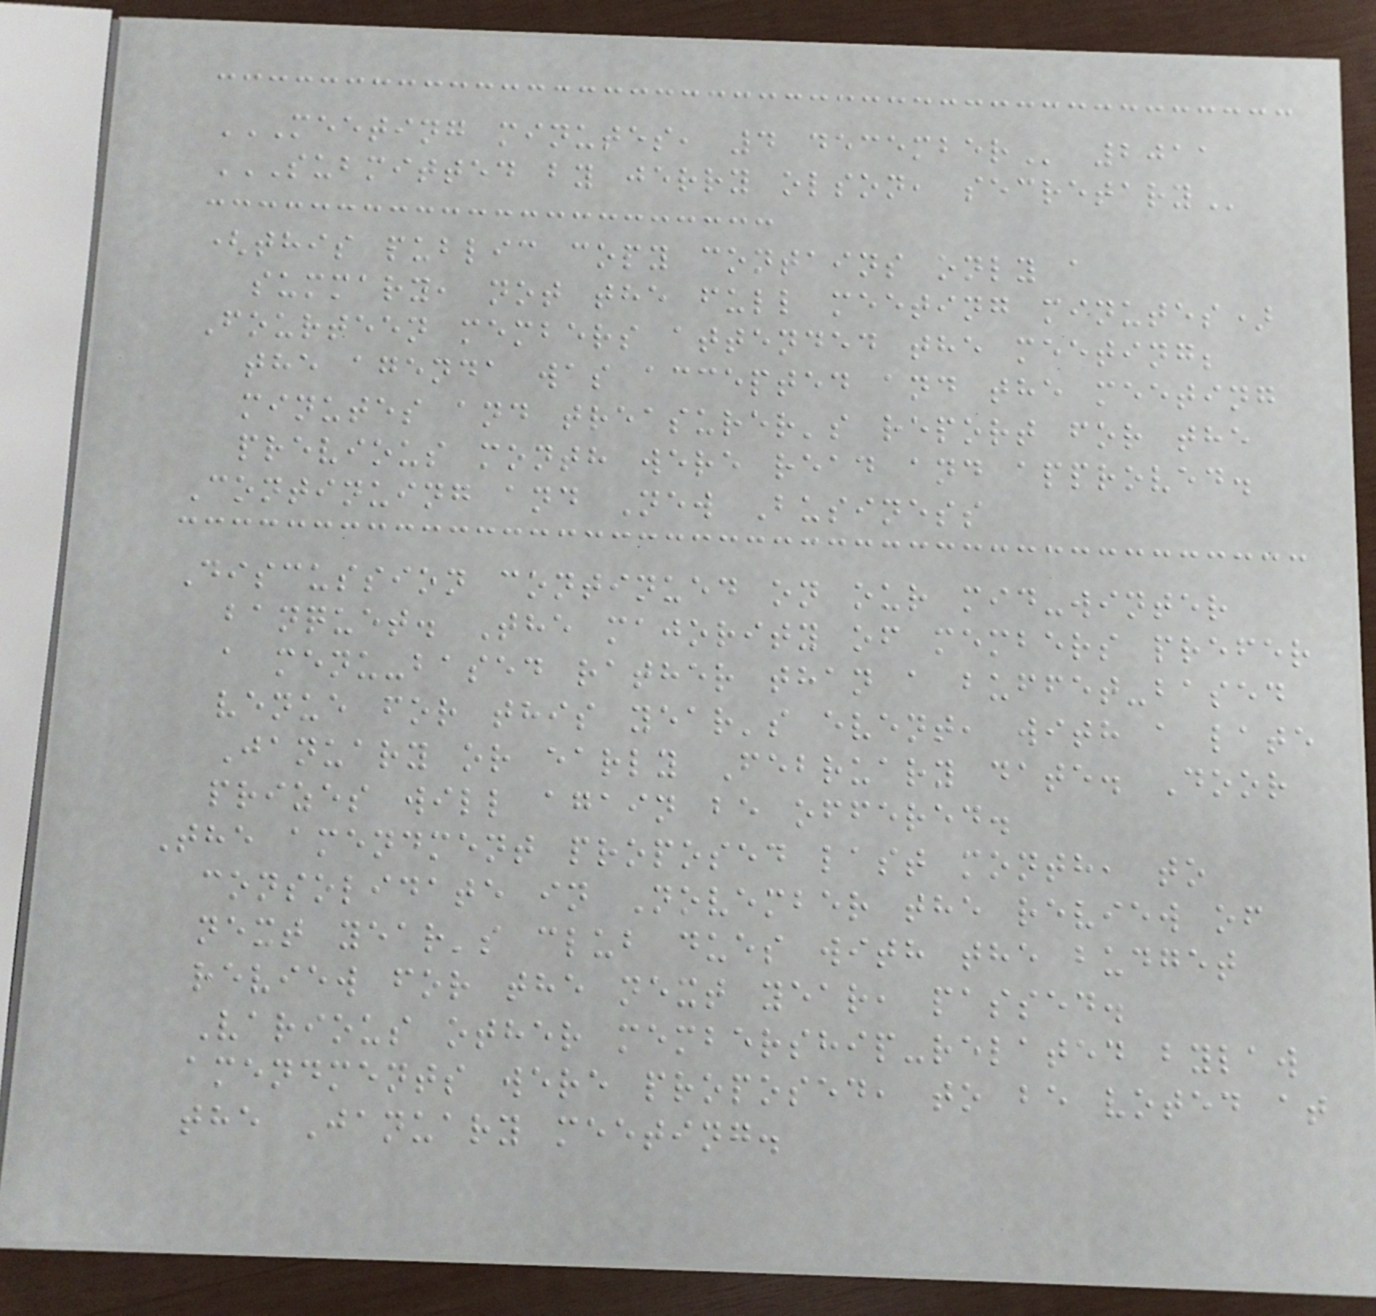MEETING MINUTES, 4 DECEMBER 2011
SUBMITTED BY JERRY OLSON, SECRETARY
(this public copy contains only a
summary, not the full meeting minutes)
Fourteen members attended the meeting;
the agenda was accepted and the meeting
minutes and treasurer's report for the
previous month were read and approved.
Continuing and New Business
Discussion continued on our mid-winter
banquet. The majority of members prefer
a menu-based rather than a buffet-based
venue for this year's event, with a late
January or early February date. Door
prizes will again be offered.
The amendment proposed last month, to
consolidate in November the review of
next year's club dues with the budget
review for the next year, passed.
Various other membership-related bylaw
amendments were proposed, to be voted at
the January meeting.
